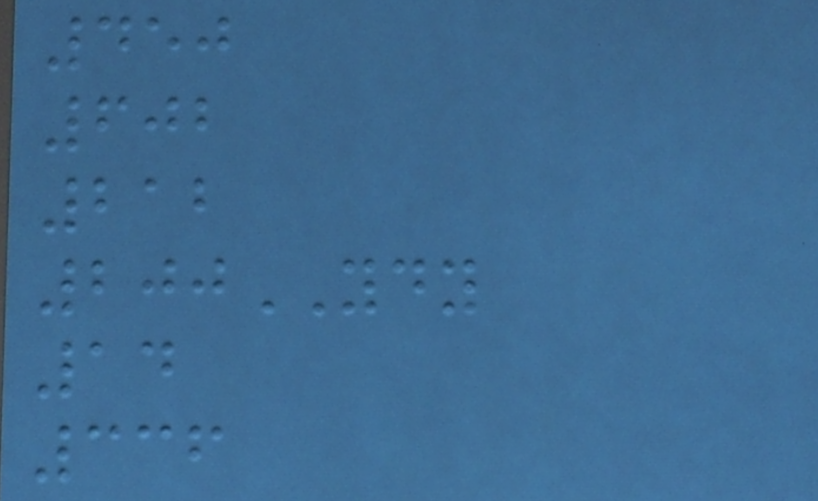450
602
212
200YDY
14
336
